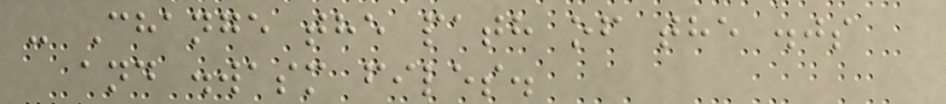- Change the path of the .js
and .wasm files.
